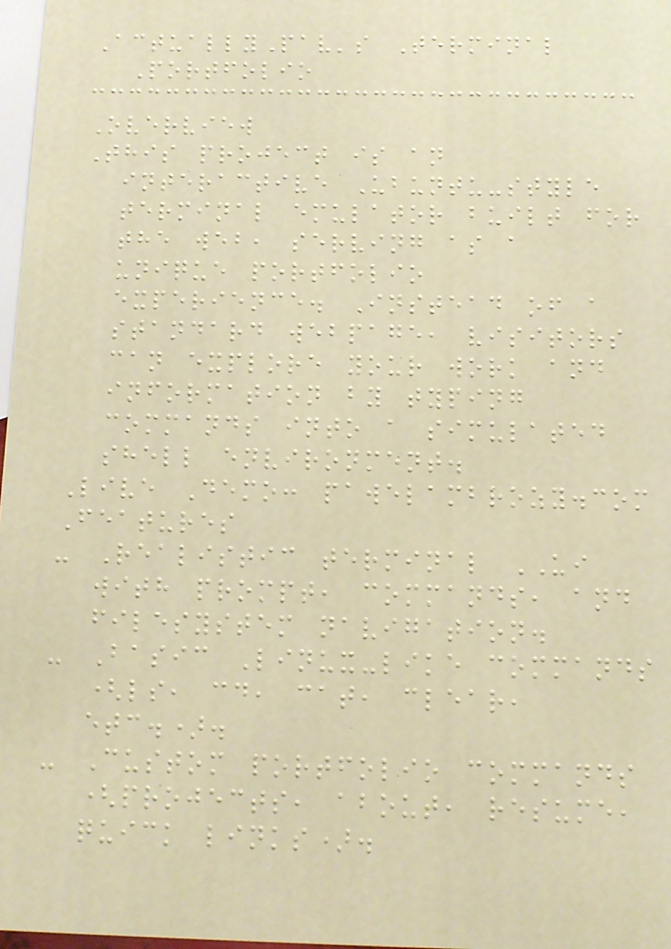ActuallyPav's Terminal
Portfolio
Overview
This project is an
interactive Ubuntu-style
terminal emulator built for
the web, serving as a
unique portfolio
experience. Instead of a
standard webpage, visitors
can explore your work and
information by typing
commands into a simulated
shell environment.
Live Demo: pawelambrozy.com
Features
- Realistic terminal UI
with prompt, commands, and
filesystem navigation.
- Basic Linux-like commands
(ls, cd, cat, clear,
etc.).
- Custom portfolio commands
(projects, about, resume,
quick links).
